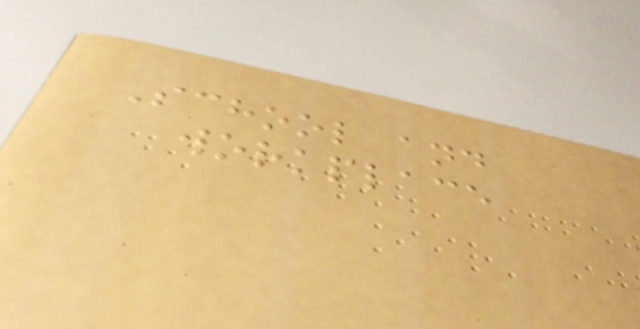School and
workplace
